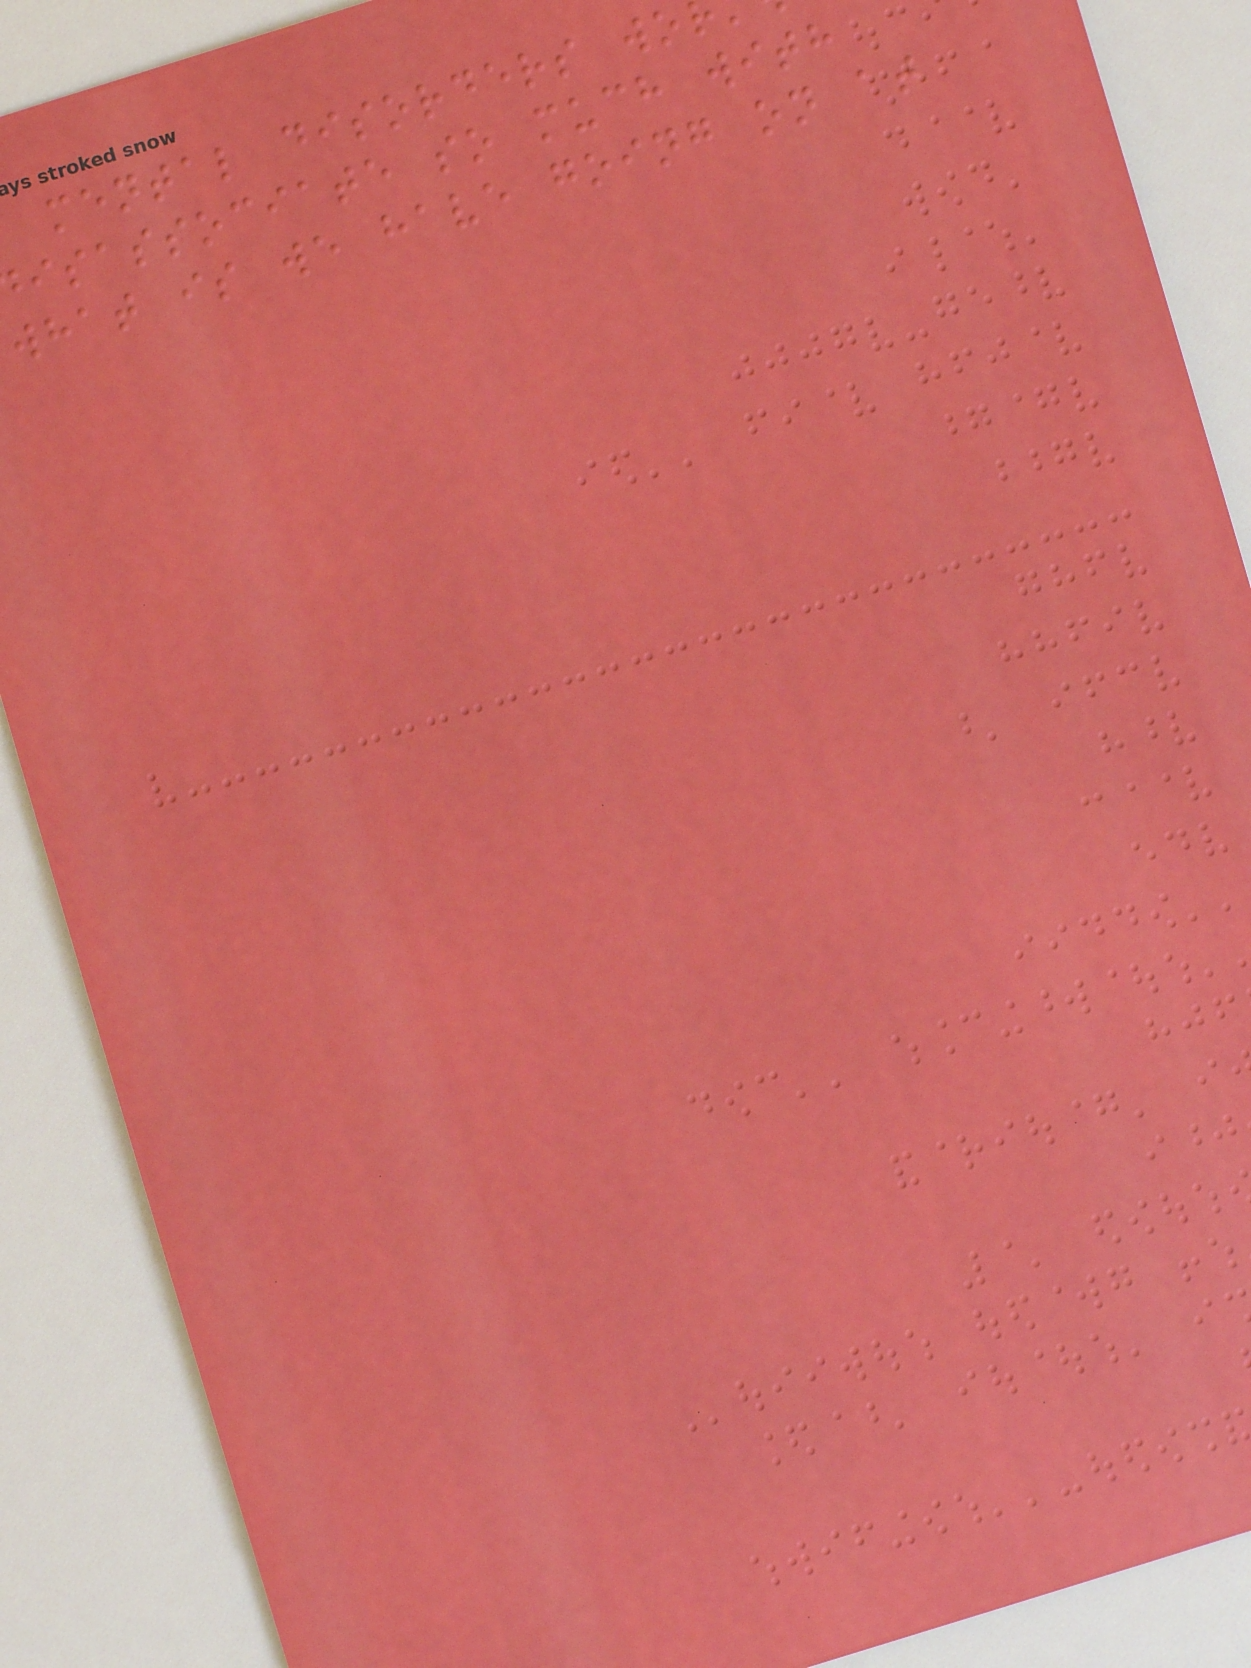mental disorders wo
isassociate so much with
what is we have going on at
